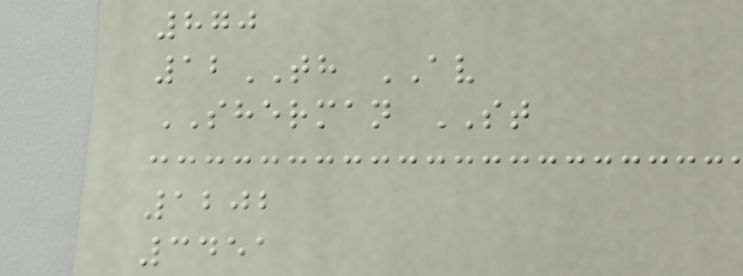870
12TH AV
SHERMAN ST
1202
3451
